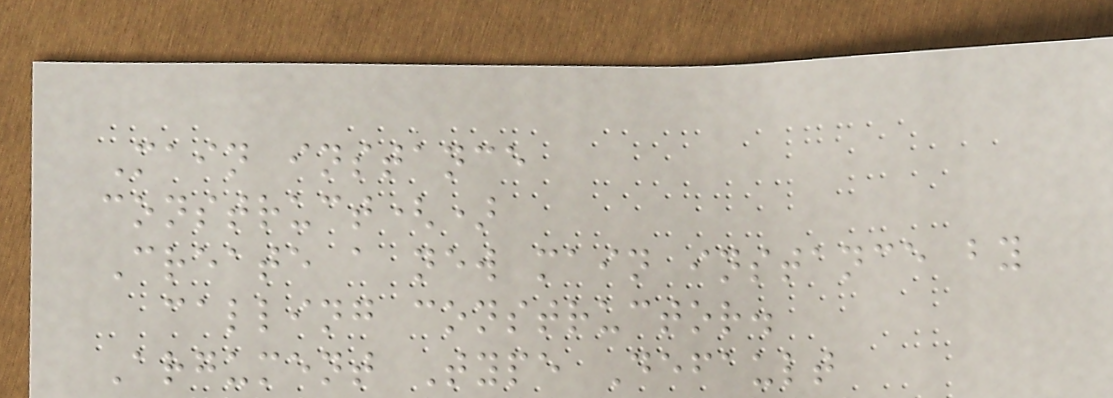Main instance
construct()
Create a new main instance by
calling constructor.
Argument Type Default
